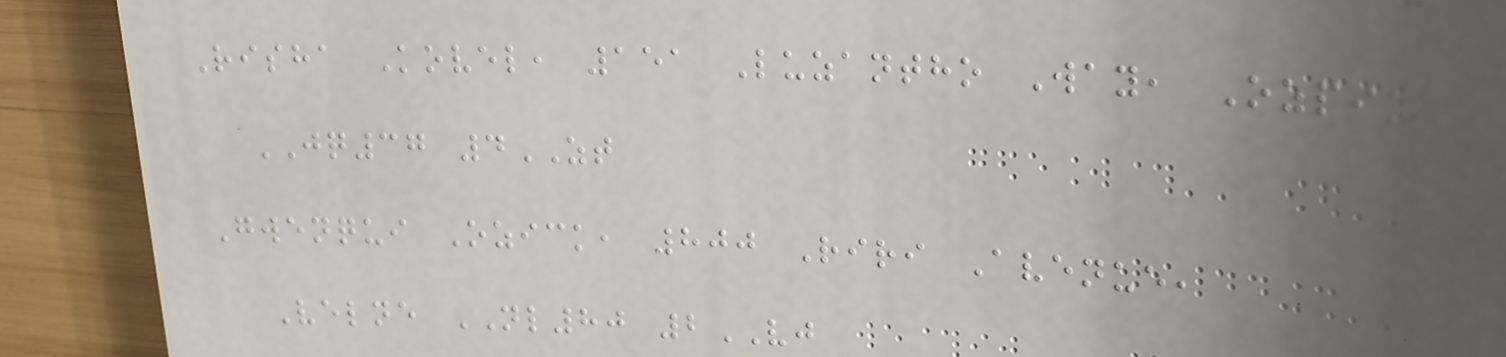Risha Kovel, 151 Luzantho Way, Ozpix
JQ37 4ZT
Gwenqui Ozick, 800 Riri Avenue,
Velne NL80 2VJ
